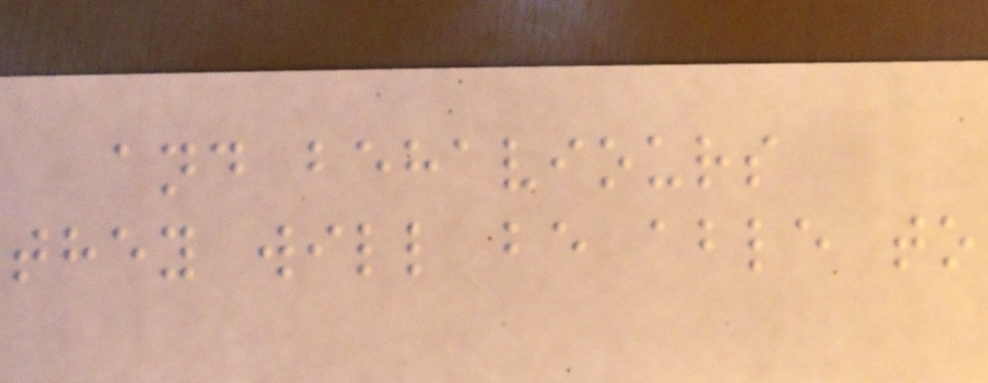and behaviours
they will be able to
